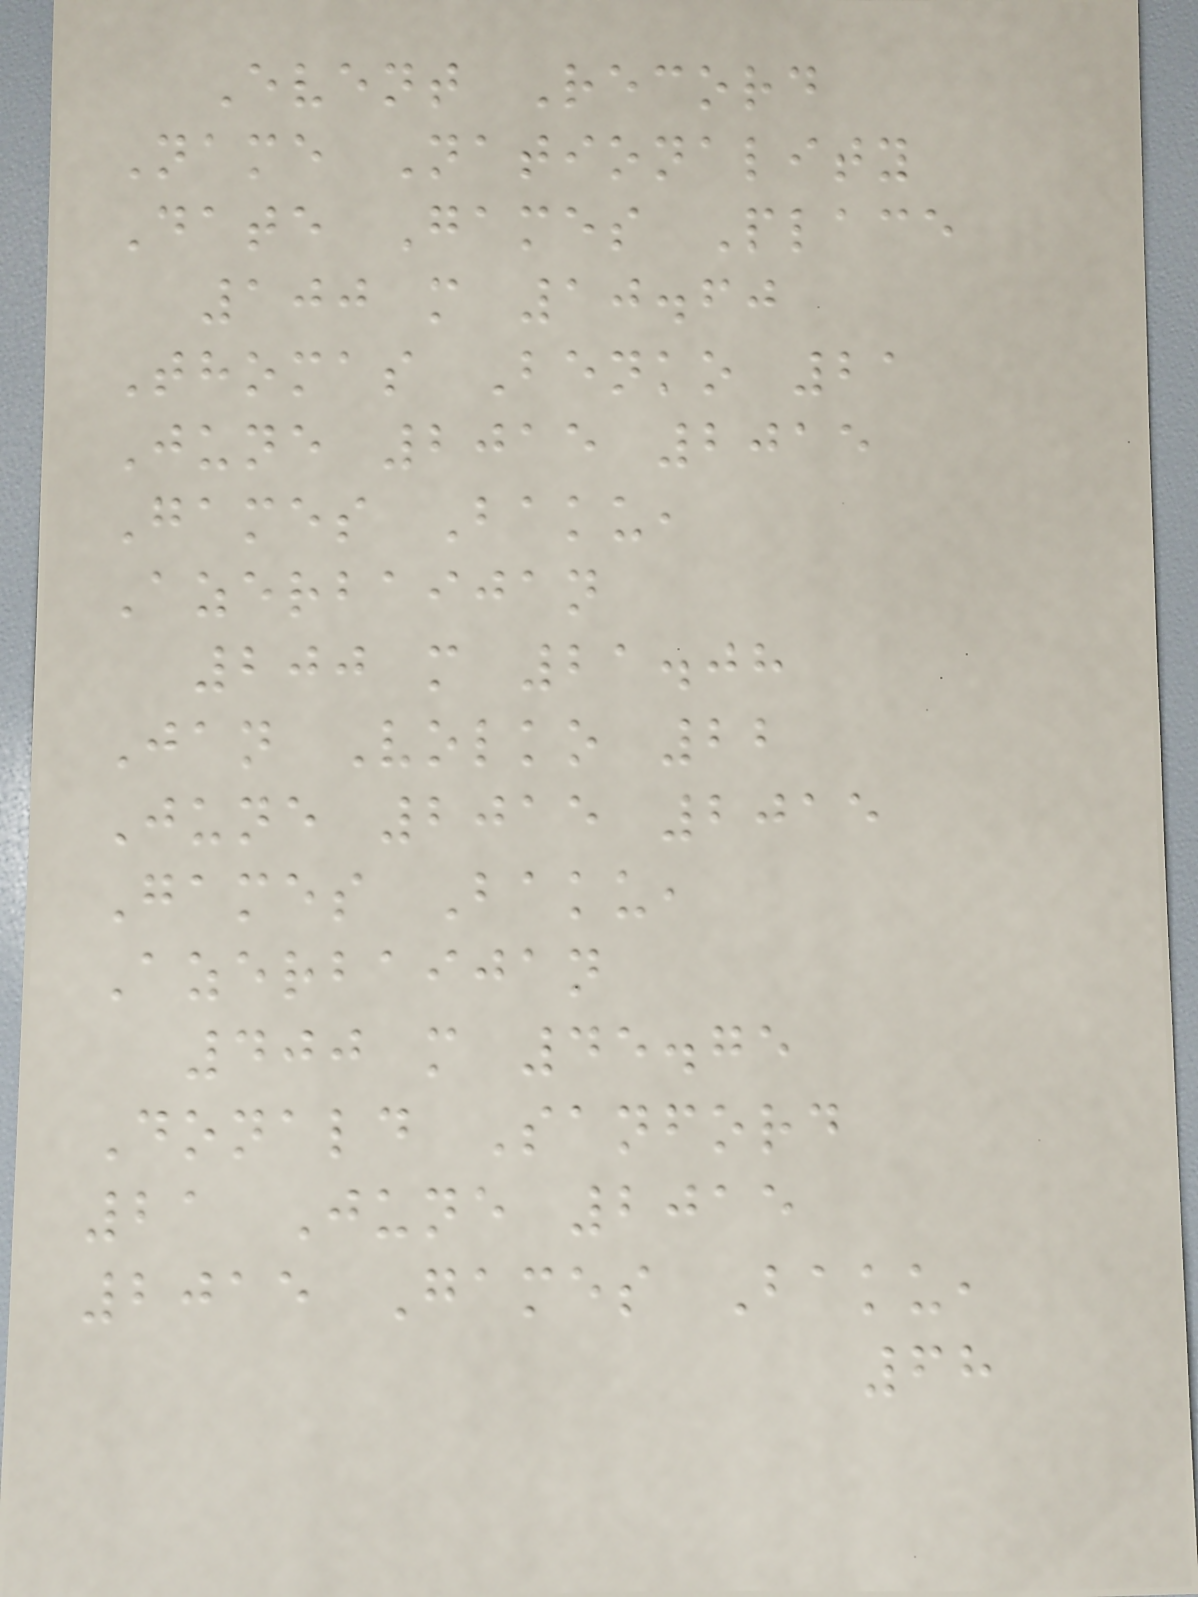Event Record
Name Nationality
Date Games Place
100 m 10.60
Thomas Benko 21
June 2015 2015
Games Baku,
Azerbaijan
200 m 21.08
Jan Volko 22
June 2015 2015
Games Baku,
Azerbaijan
400 m 45.75
Donald Sanford
21 June 2015
2015 Games Baku,
68
